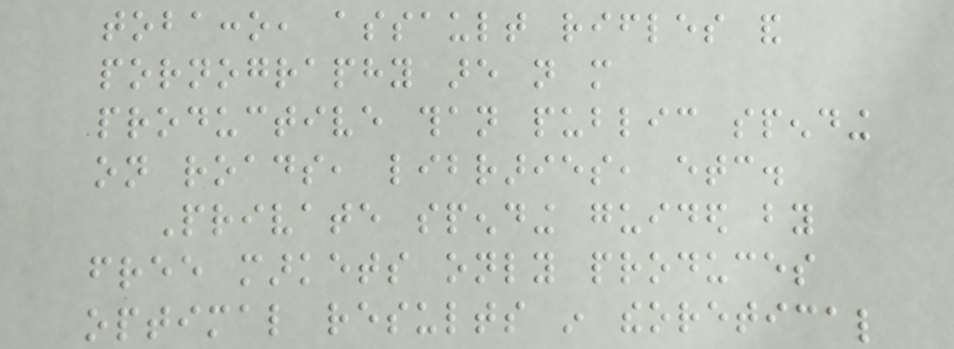tobacco, assault rifles and
pornography are not more
productive than public spending
on roads, libraries, etc.
Private spending guided by
free markets only produces
optimal results in theoretical
